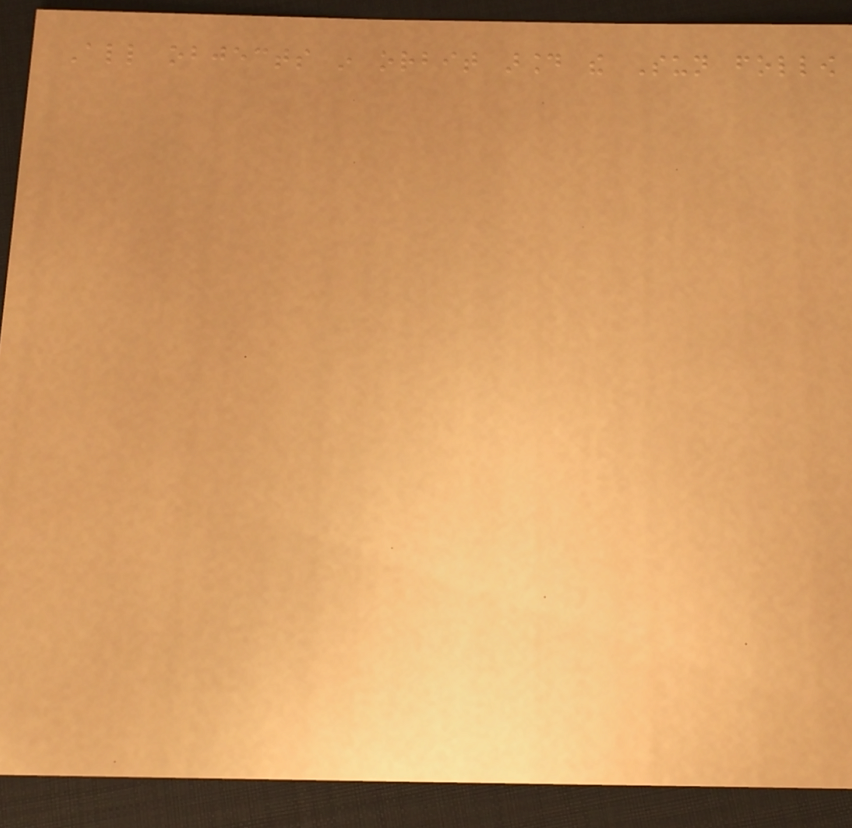All objects in orbit around the Sun follow
